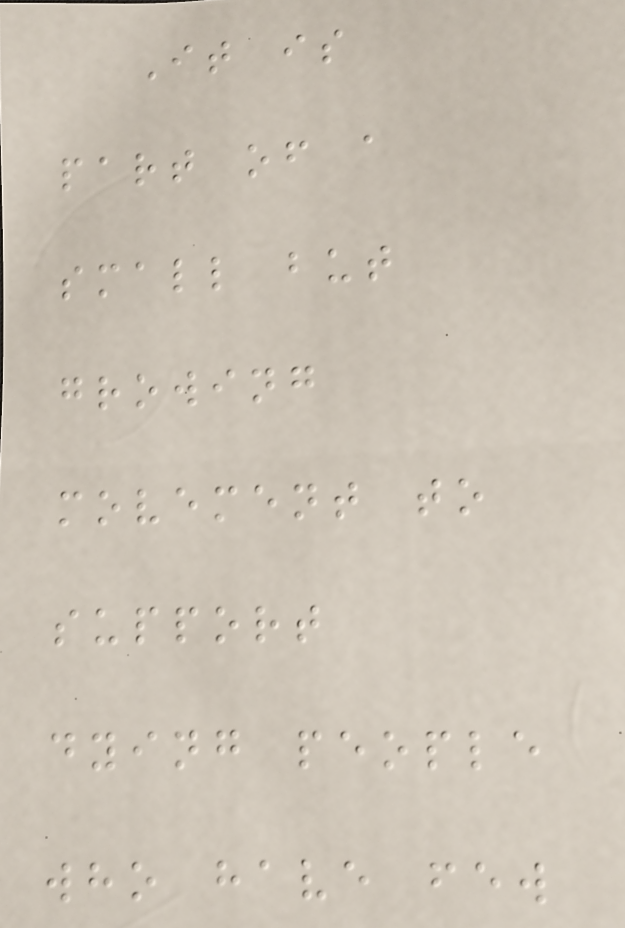It is
part of a
small but
growing
movement to
support
dying people
who have few
